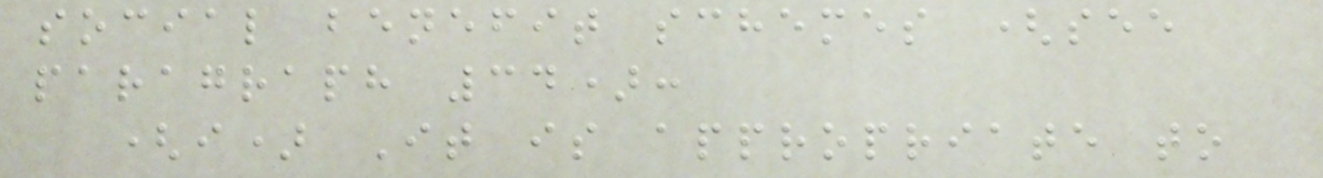social benefit schemes (see
paragraph 34):
(i) It is appropriate to
